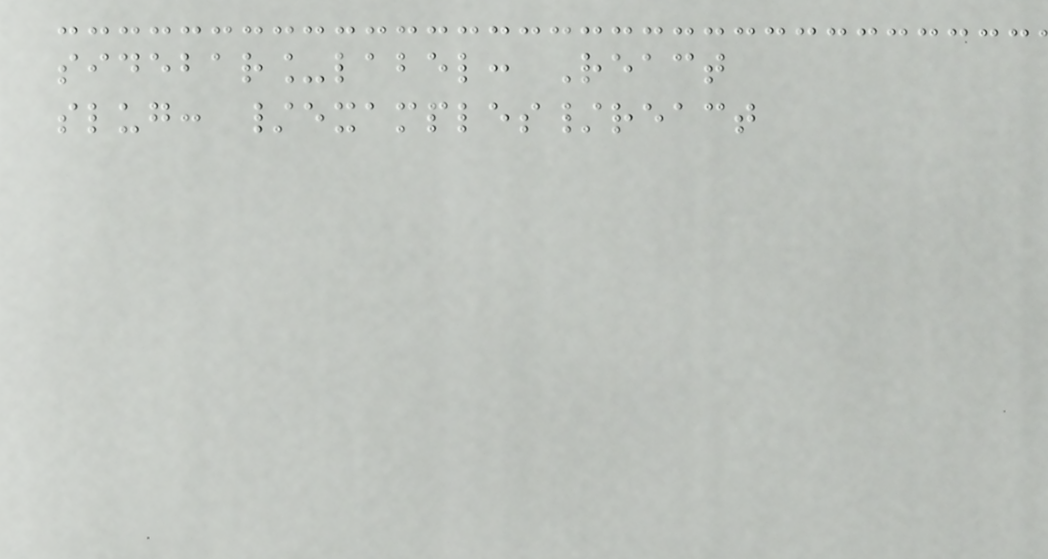sidebar_label: React
slug: /examples/react
